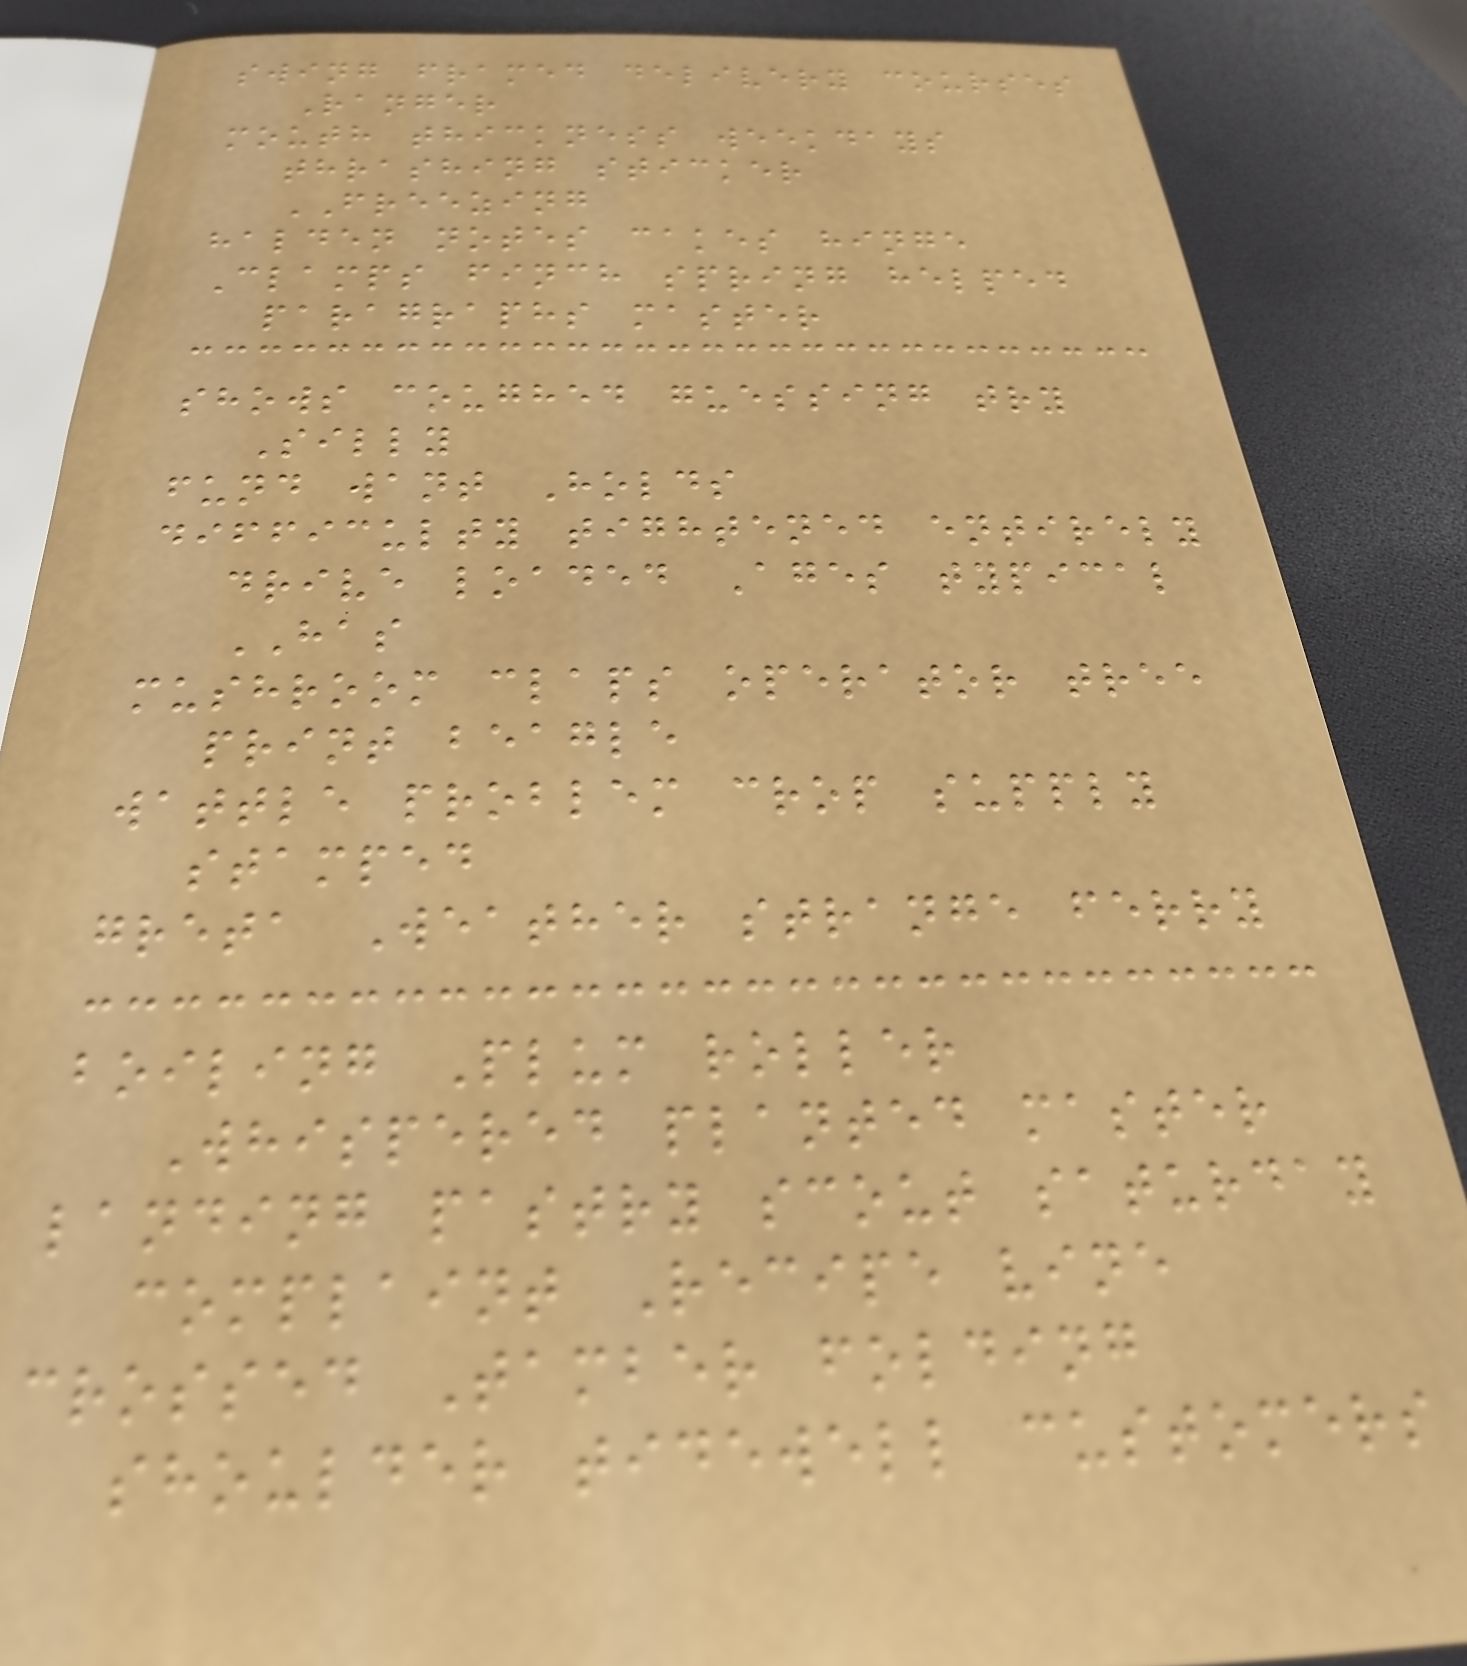swing framed delivery courses
Ranger
mouth thickness weekdays
thrashing sticker
FREEZING
halden notes cakes hinge
Clamps finch spring helped
paragraphs master
shows coughed guessing try
Silly
fund want Holds
difficulty tightened entirely
drive loaded Ages typical
HAS
mushroom claps operator tree
print beagle
wattle problem crop supply
stamped
greta Weather strange ferry
boiling Plum roller
Whispered planted master
landing pastry scout saturday
complaint Recipe vine
crossed Tamber folding
shoulder tidewell customers
